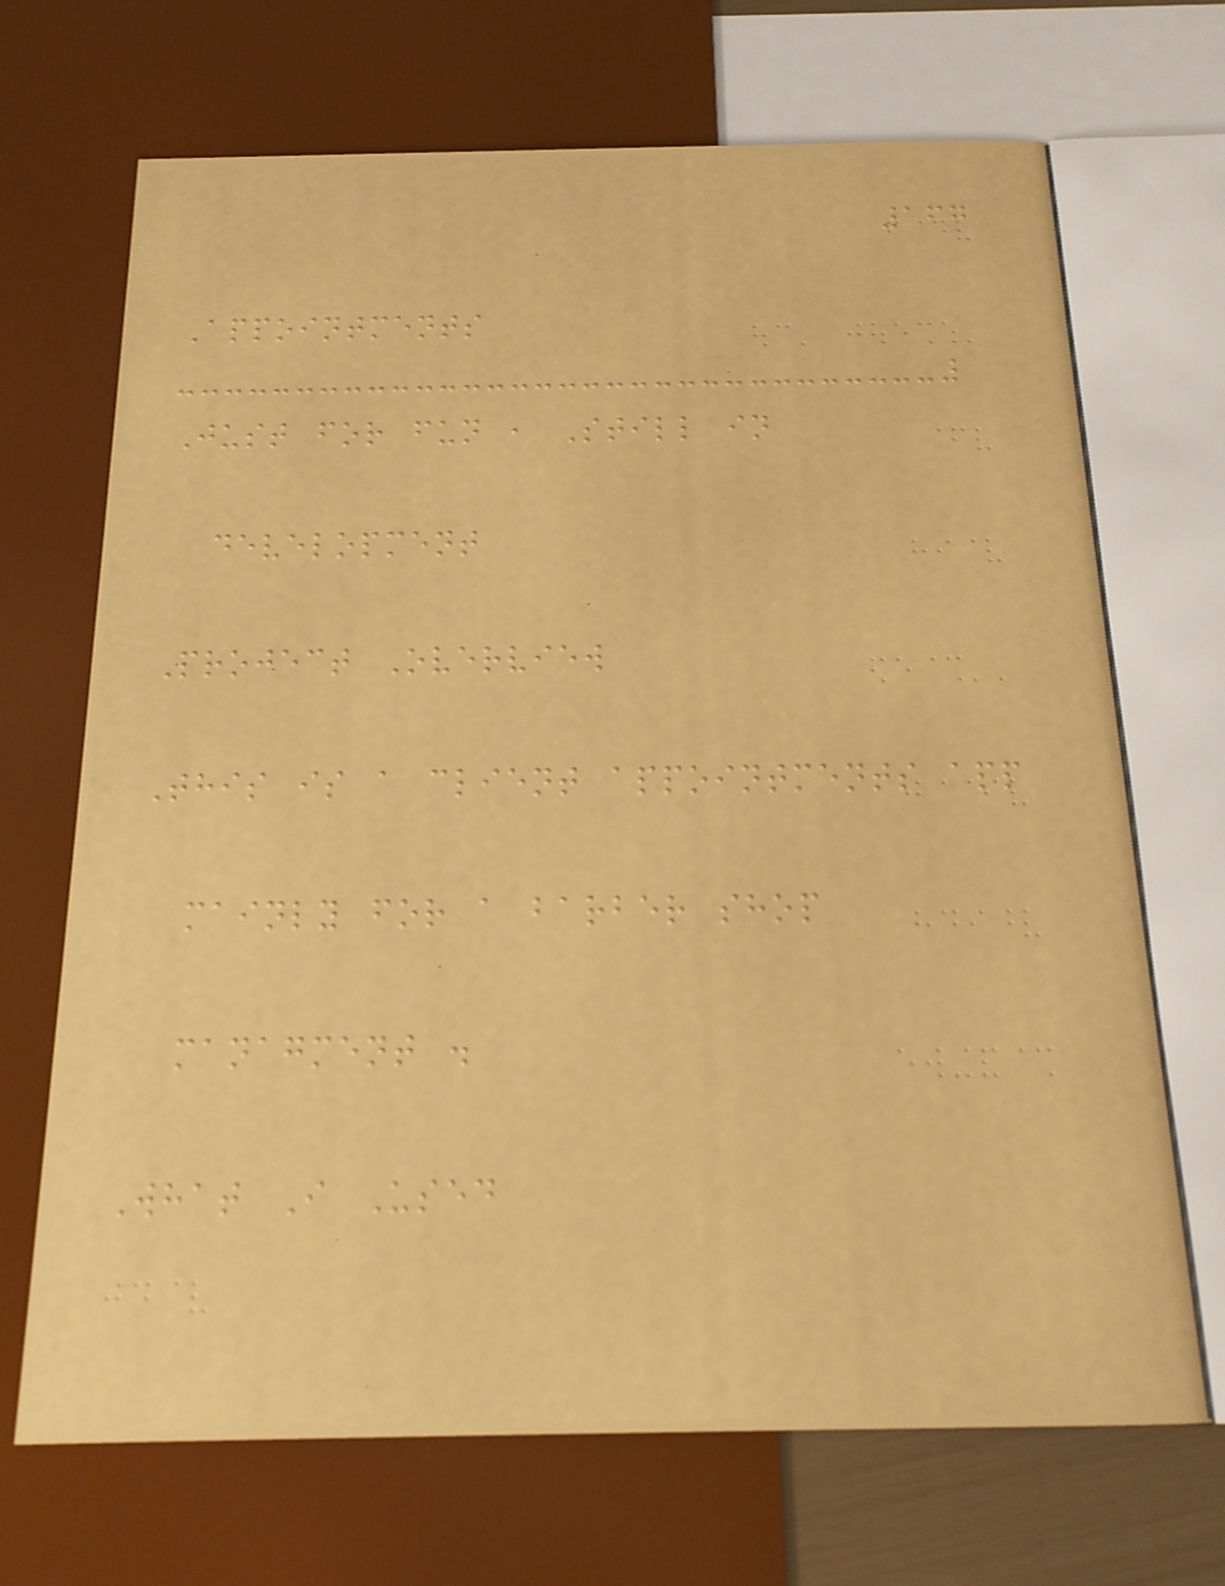167
Appointments
Just for fun , Still in
development
Project Overview
This is a client appointments app
mainly for a barber shop
managment .
What I Used
